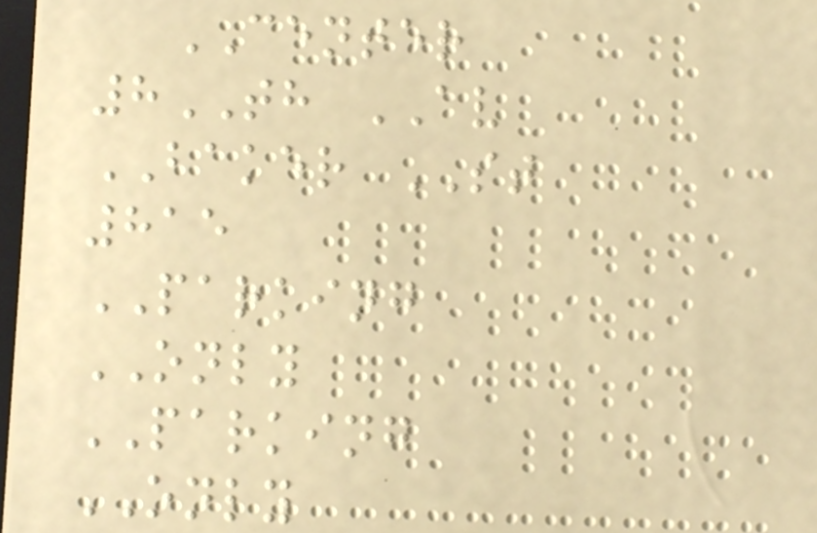CENTER
8TH AV
BAKER ST
815
PARKING
ONLY
PARKING
ONLY
